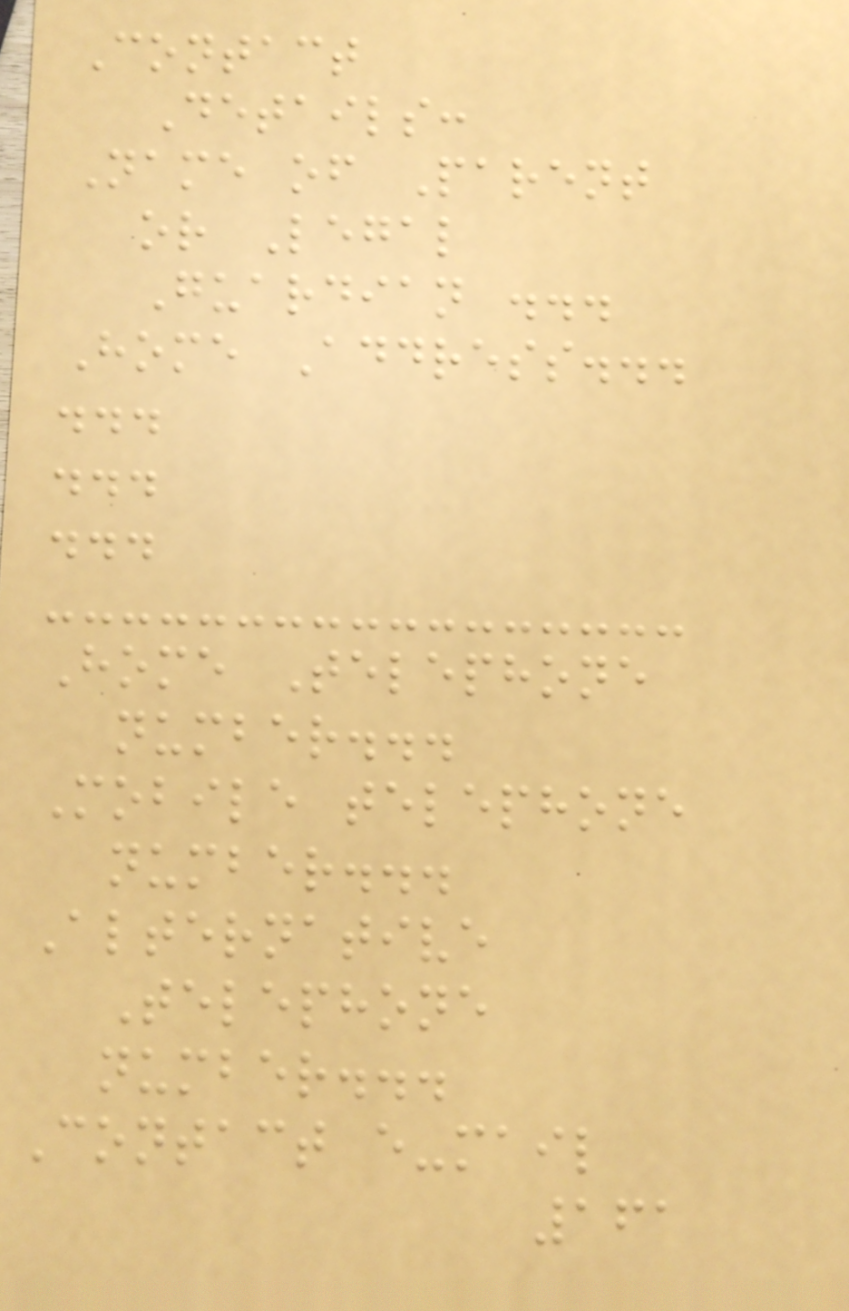Contact
Details:
Name of Parent
or Legal
Guardian ...
Home Address...
...
...
...
Home Telephone
number...
Mobile telephone
number...
Alternative
Telephone
number...
Contact e-mail
161
